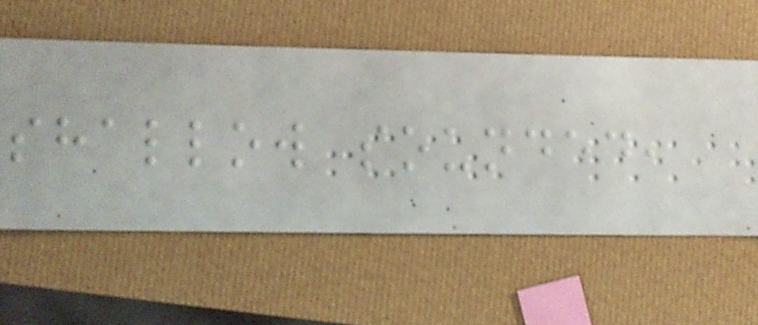shallow sounded,
